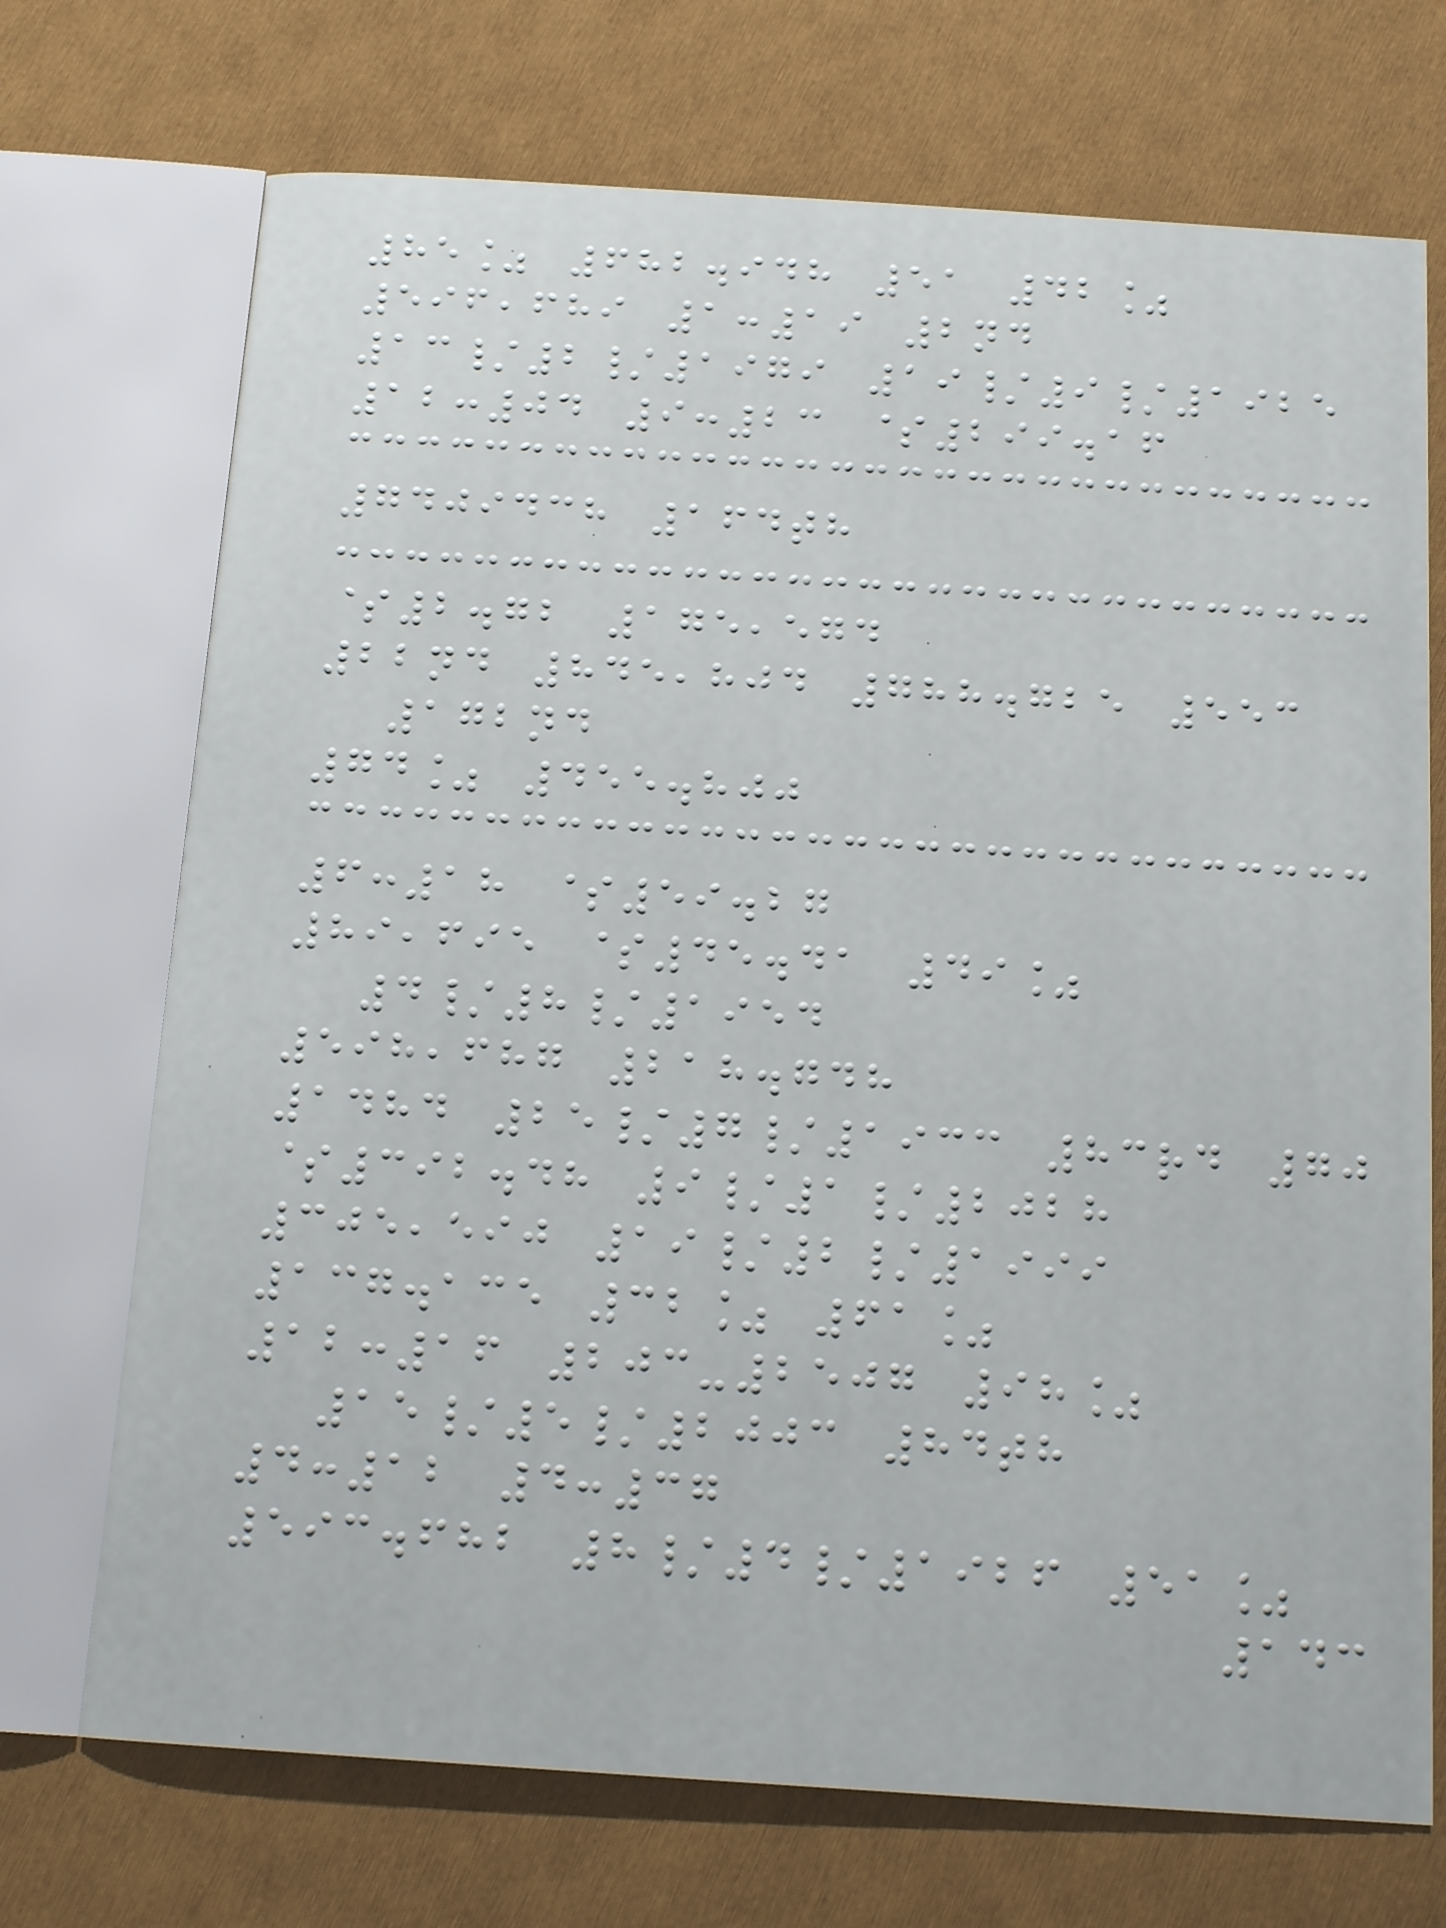85% 682.948 51 42%
596,689 1:19 2nd
13/2/1979 19/9/1925
12:04 9:23 $299.16
7409438 164th
$2.72 175,574
22nd 845,804 788.725 553
172nd
74% 455.800
6:18 $59.27
89,695 $45.41 49%
4/8/1954
598,687 218.748
1484 25/7/1933 83rd 70
$392.48 9/1/2028
305,590 19/2/1999
137.135 32% 61%
12:16 203-2507 98%
15/5/2003 84th
4:12 4:37
593.682 8/4/1926 51%
143
